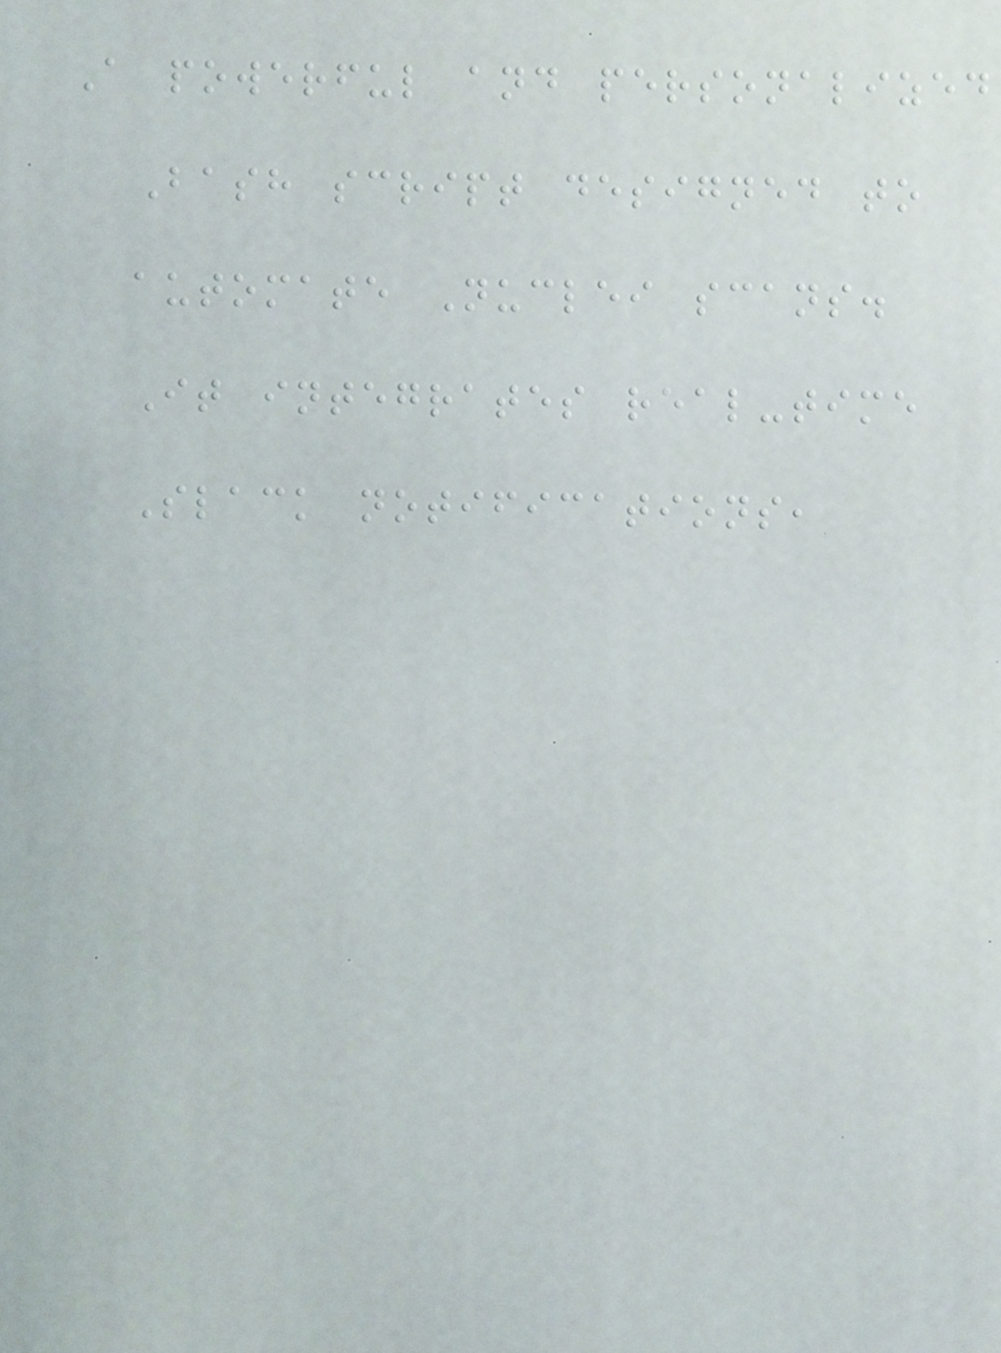A powerful and personalized
Bash script designed to
automate Nuclei scans.
It integrates real-time
Slack notifications,
